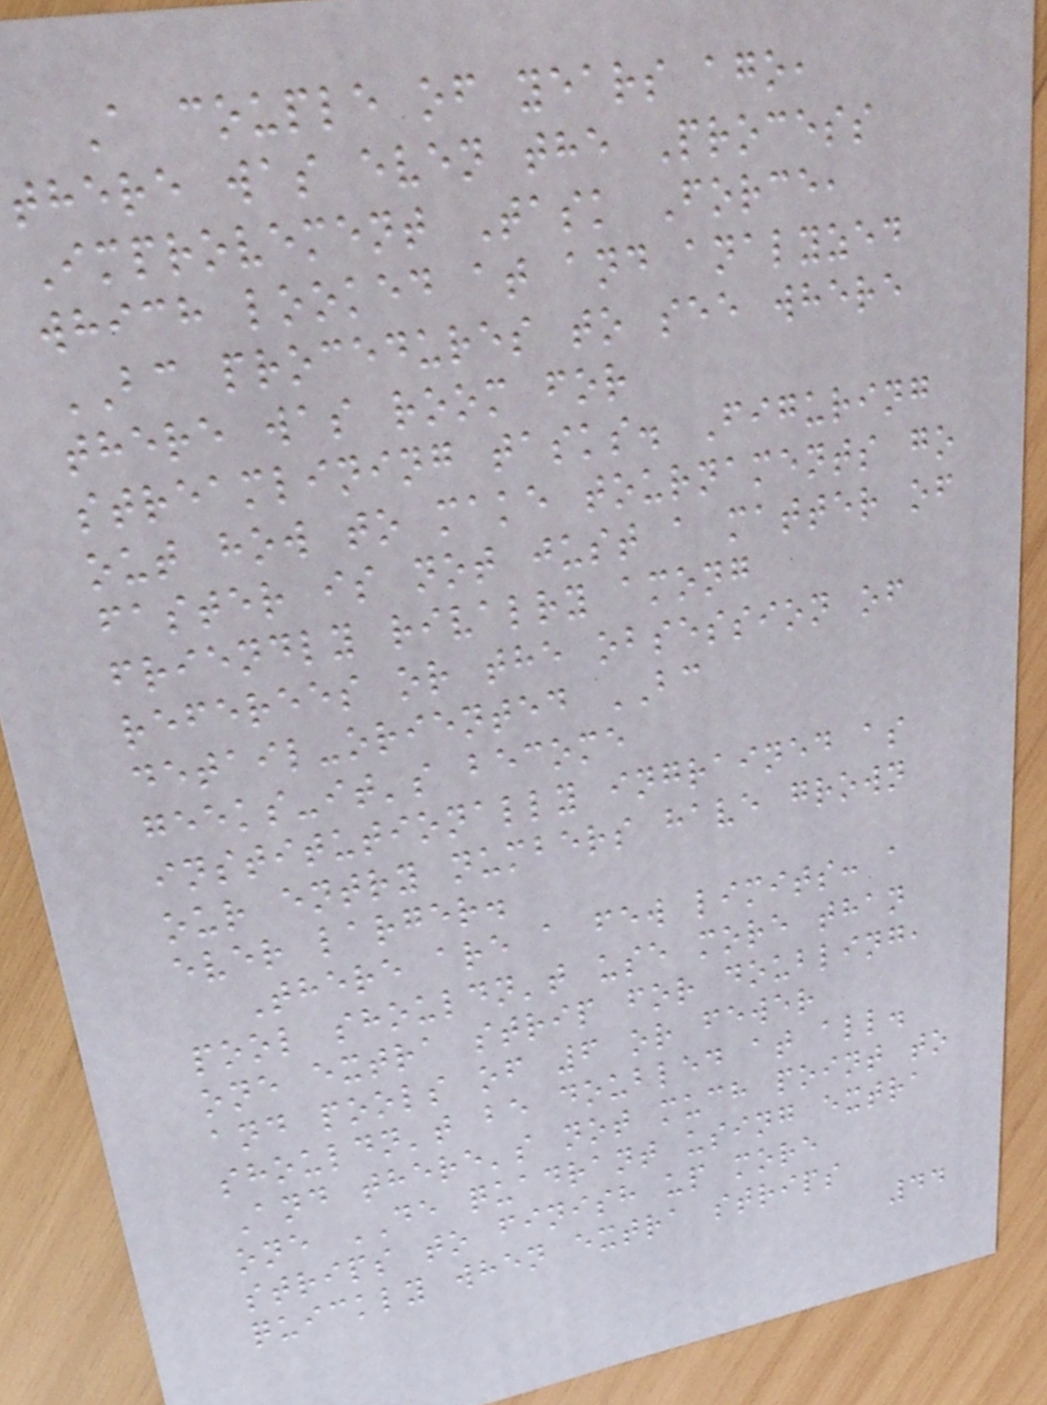A couple of years ago,
there was even the Process
Improvement Task Force,
which looked at and analyzed
BC procedures to see where
there was room for
streamlining tasks. Figuring
out how to make tournaments go
faster is not just a matter of
friendly rivalry among
referees or the obsession of
detail-oriented BC
geeks-it's become
institutionally ingrained as
our entry numbers have grown
ever larger.
There are a few limits: a
pool shouldn't use more than
one extra strip for doubling,
and pools of 6 or fewer
shouldn't be doubled at all.
And there's not much point to
one DE quadrant using extra
strips to finish up more
quickly when extra strips
44
